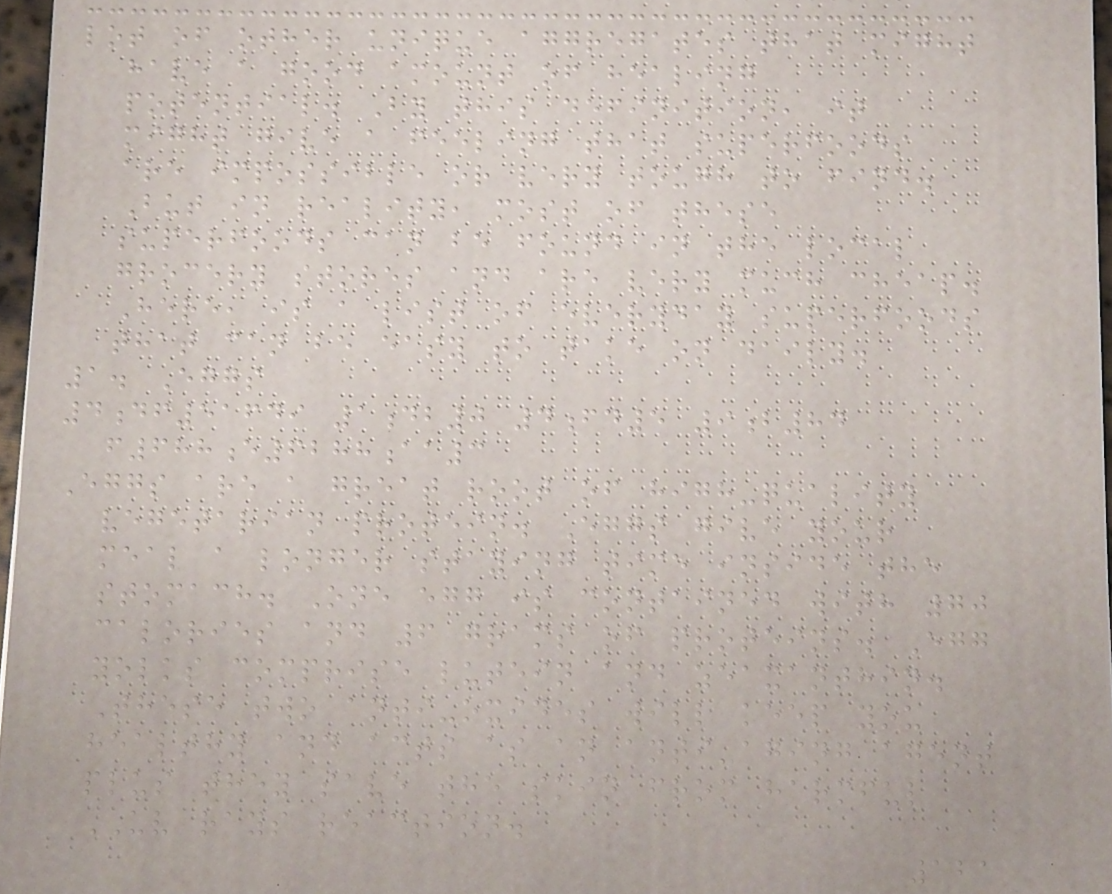lot of other unique aggregates that might
have a good amount of healing
potential. By this definition, it
might give a feeling that superfoods
are impossible or very tough to find.
But in reality, most of these
superfoods can be found in the local
grocery stores and are very much cheap.
Here, is a list of everyday superfoods
that can be easy to take on daily.
1. Eggs
4df51649 1db0 4fd5 9b84
f688e6288aa3
Eggs are a great root of high-quality
vegetarian protein. Eggs give your
meal a longer staying time inside the
stomach. One egg is contained with 70
calories and 6 grams of proteins. Egg
yolks comprise lutein and zeaxanthin.
These two anti-oxides will keep you
healthy and acts as an anti-aging agent
plus they save the skin from harmful
UV rays reaction.
121
